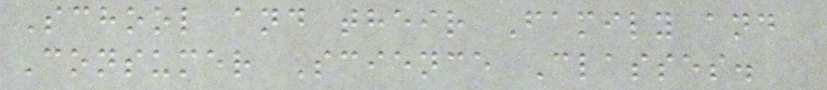School and their Family and
Consumer Science Classes.
